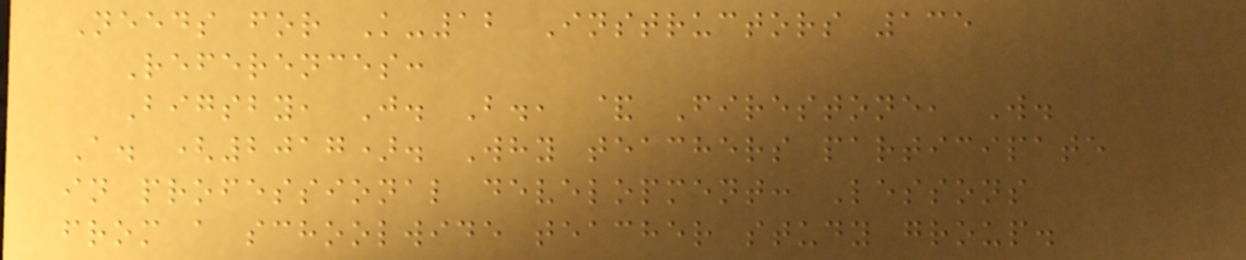Needs for K-12 Instructors 135
References:
Bigsby, J. B., & Firestone, W.
A. (2017). Why teachers participate
in professional development: Lessons
from a schoolwide teacher study group.
